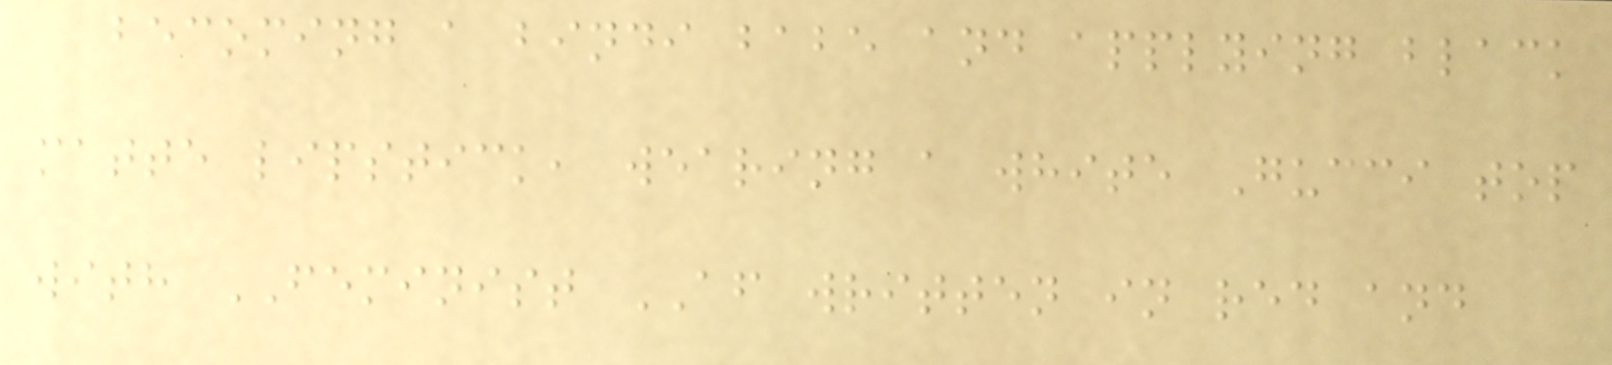becoming a bindi babe and applying black
matte lipstick, wearing a white Gucci top
with FEMINIST AF written in red and
